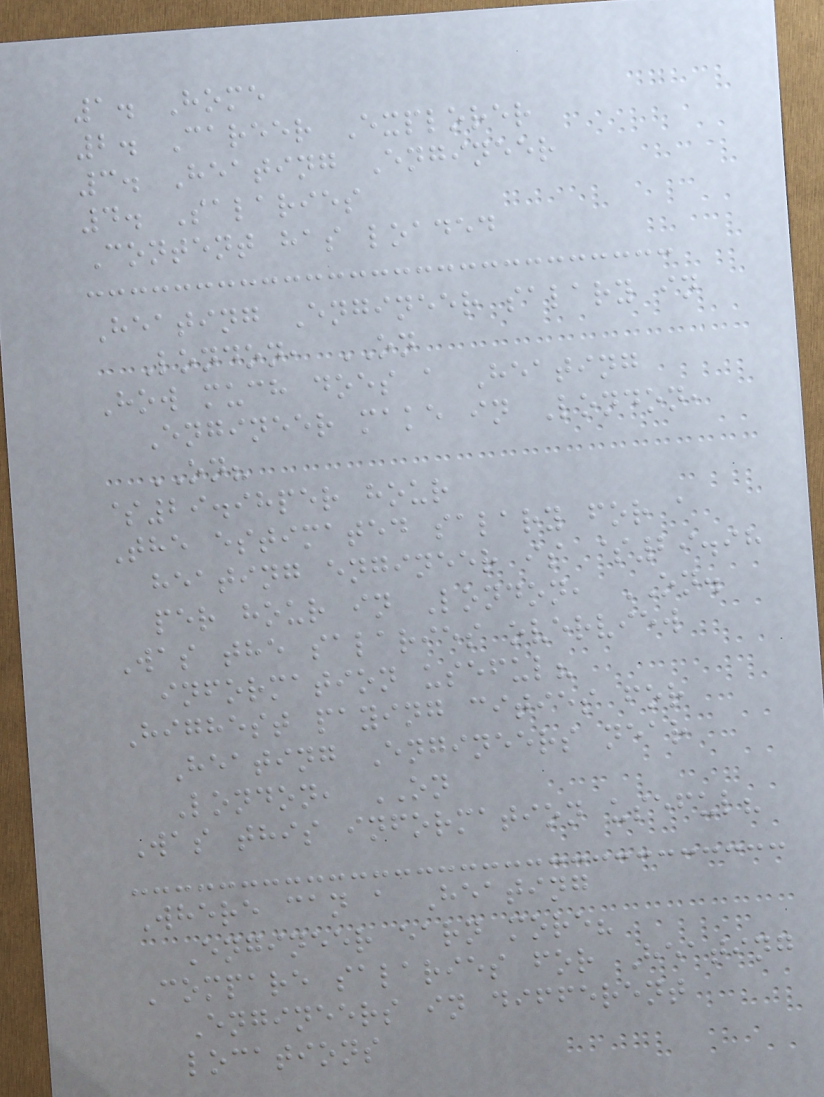1. Home
2. Career Explorer
3. Heating Engineer
4. Salaries
Content has loaded
Heating Engineer salary in
London, ON
How much does a Heating
Engineer make in London,
ON?
$29.98per hour
The estimated salary for a
heating engineer is $29.98
per hour in London, ON.
Was the salaries overview
information useful?
Highest paying cities for
Heating Engineers near
London, ON
Was this information useful?
Where can a Heating
Engineer earn more?
Compare salaries for Heating
Engineers in different
locations
